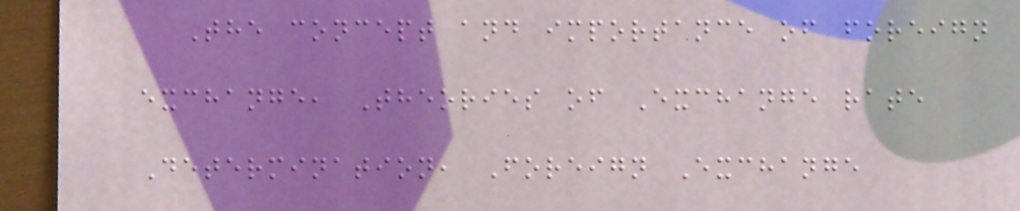The concept and importance of foreign
exchange, Theories of Exchange rate
Determination, Foreign Exchange
